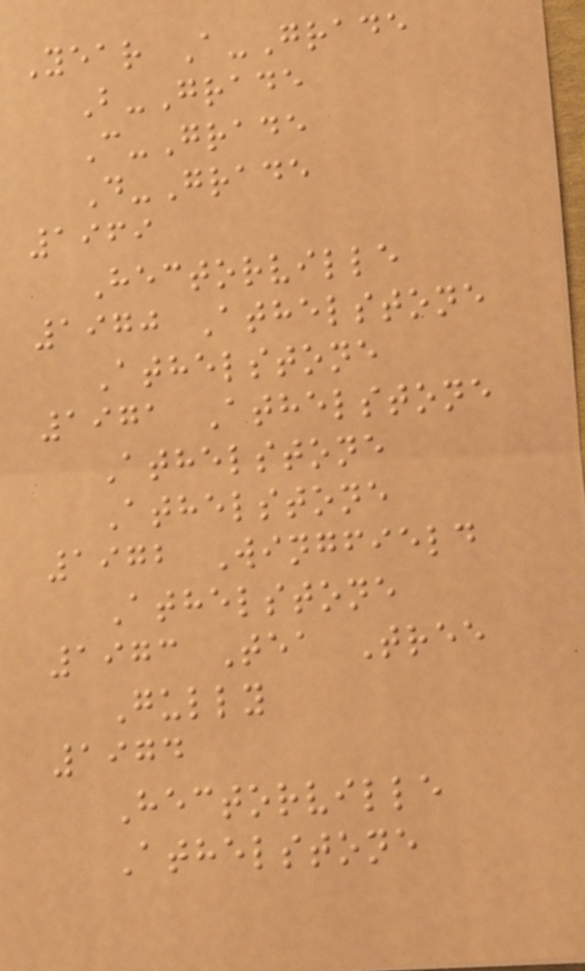Year A-Grade
B-Grade
C-Grade
D-Grade
1969
Hectorville
1970 Athelstone
Athelstone
1971 Athelstone
Athelstone
Athelstone
1972 Wingfield
Athelstone
1973 Tea Tree
Gully
1974
Hectorville
Athelstone
